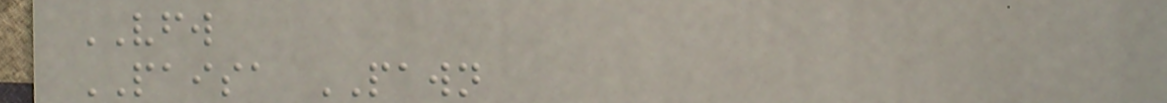VFW
PAISA PAWN
